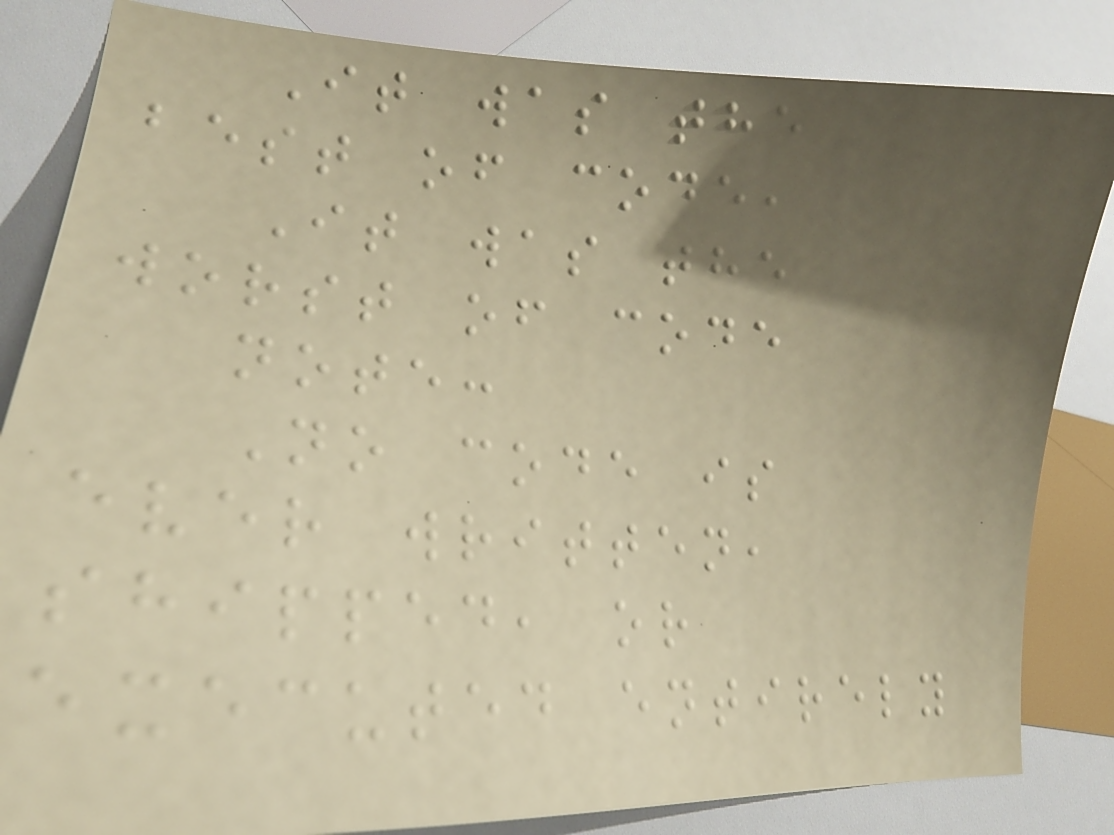It was the
best of code,
It was the
worst of code
note:
No code is
ever written,
shipped, or
executed entirely
